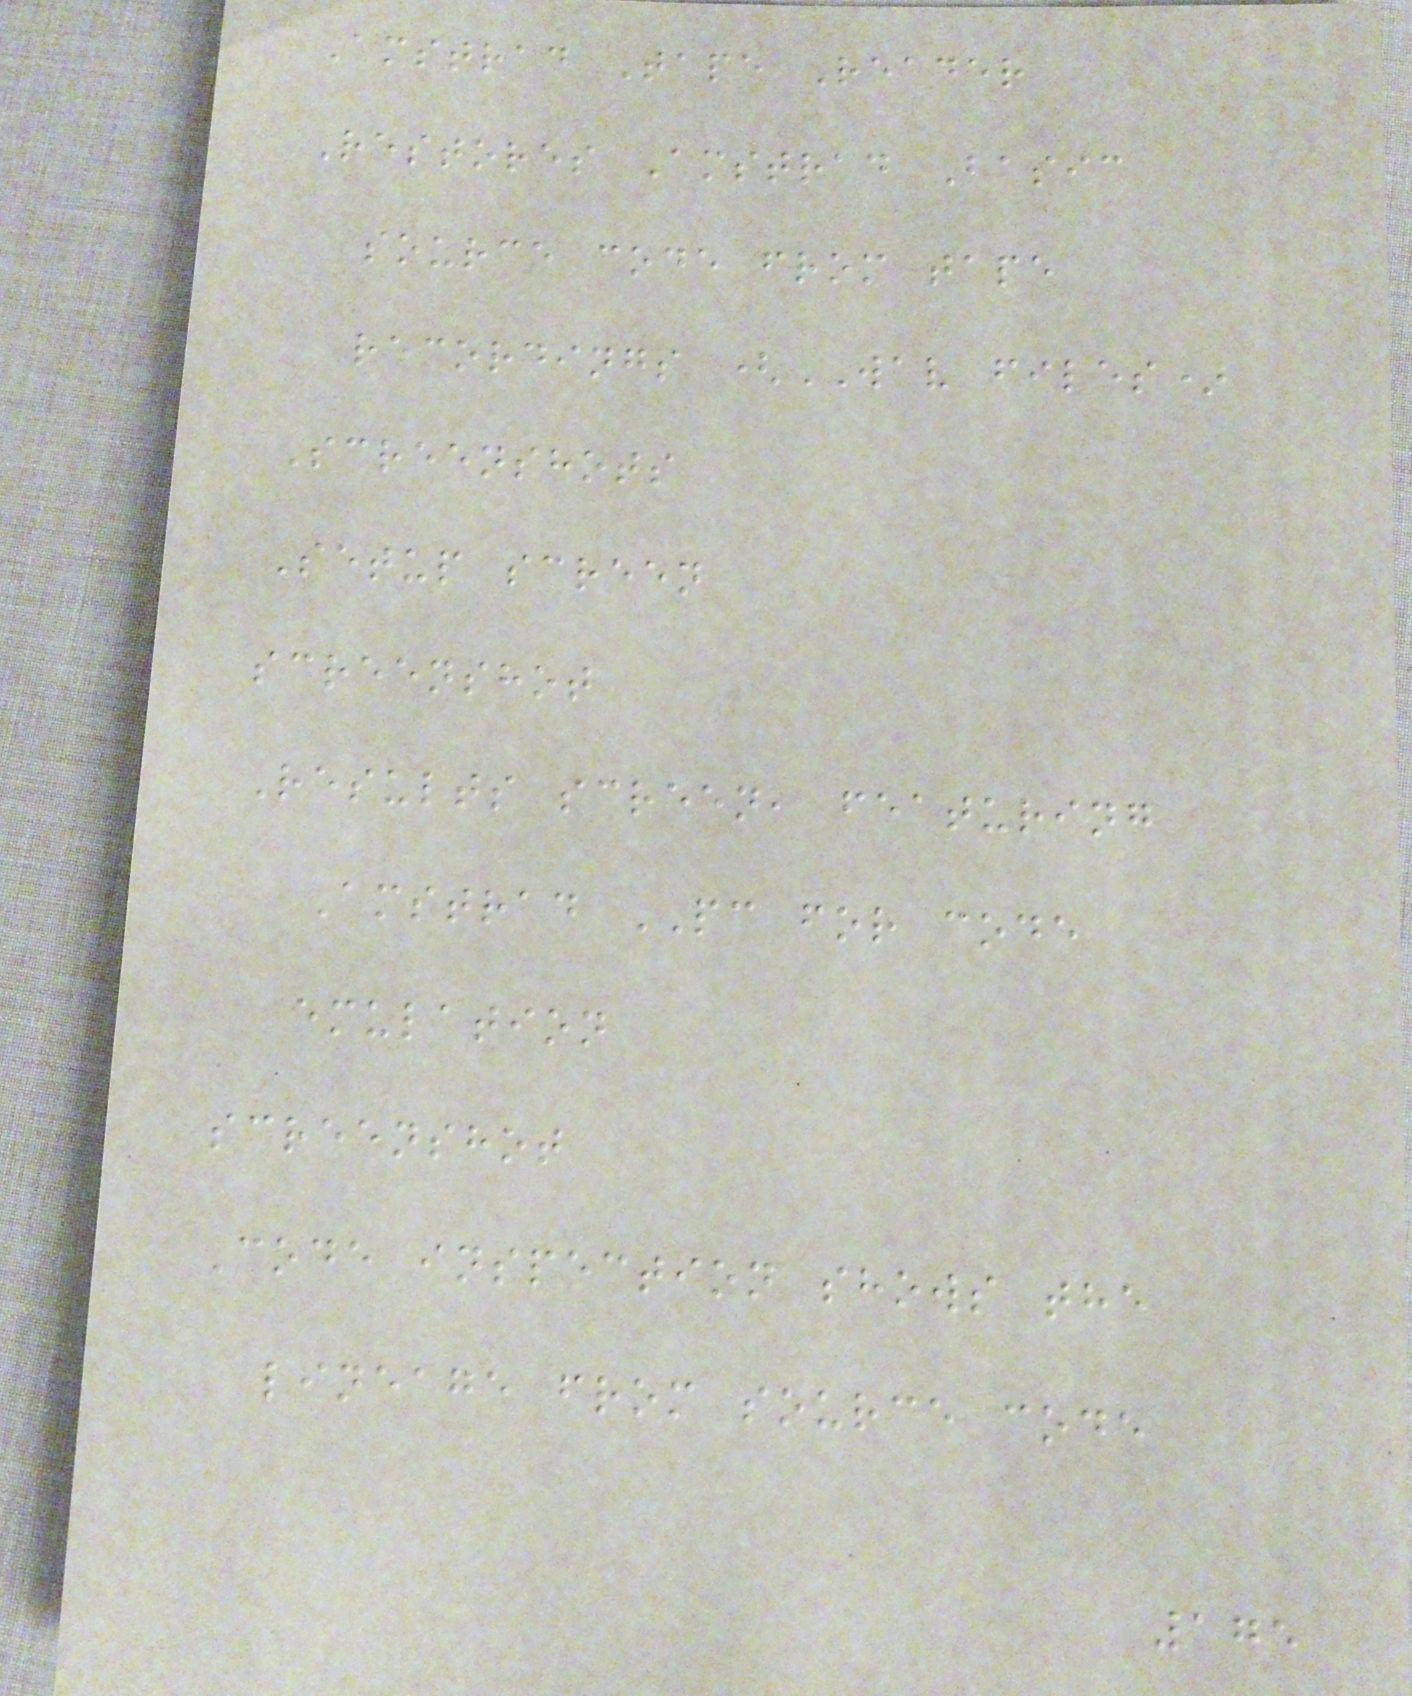Amstrad Tape Reader
Restores Amstrad Basic
source code from tape
recordings (WAV files)
Screenshots
Setup screen
screenshot
Results screen, featuring
Amstrad PC for code
emulation
screenshot
Code inspection shows the
lineage from source code
175
